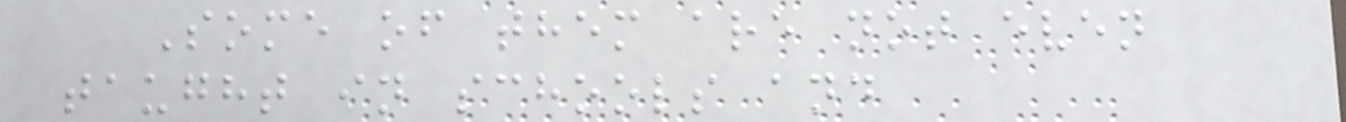Some of them are not even
taught in schools and
